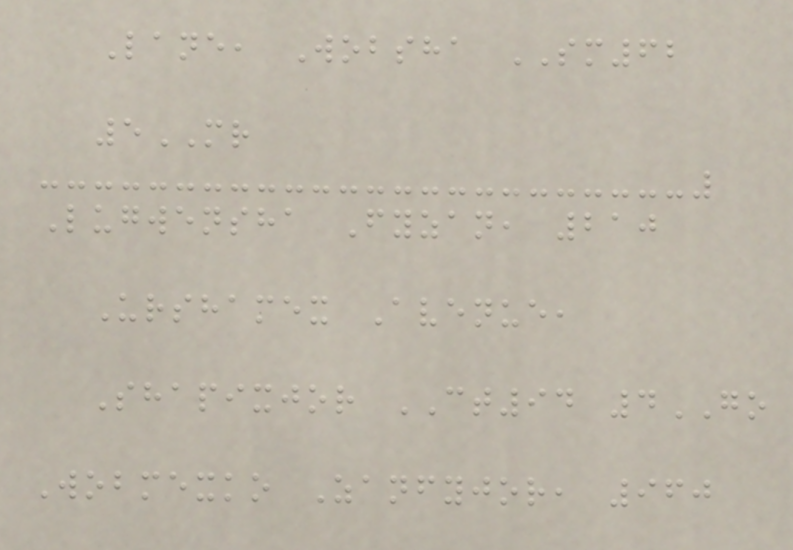Lane, Wobsha SM62
5MR
Lugwensha Fyzan, 210
Urshamex Avenue,
Shapixjor CT94 4GO
Wobmexko Zanfyjor, 960
